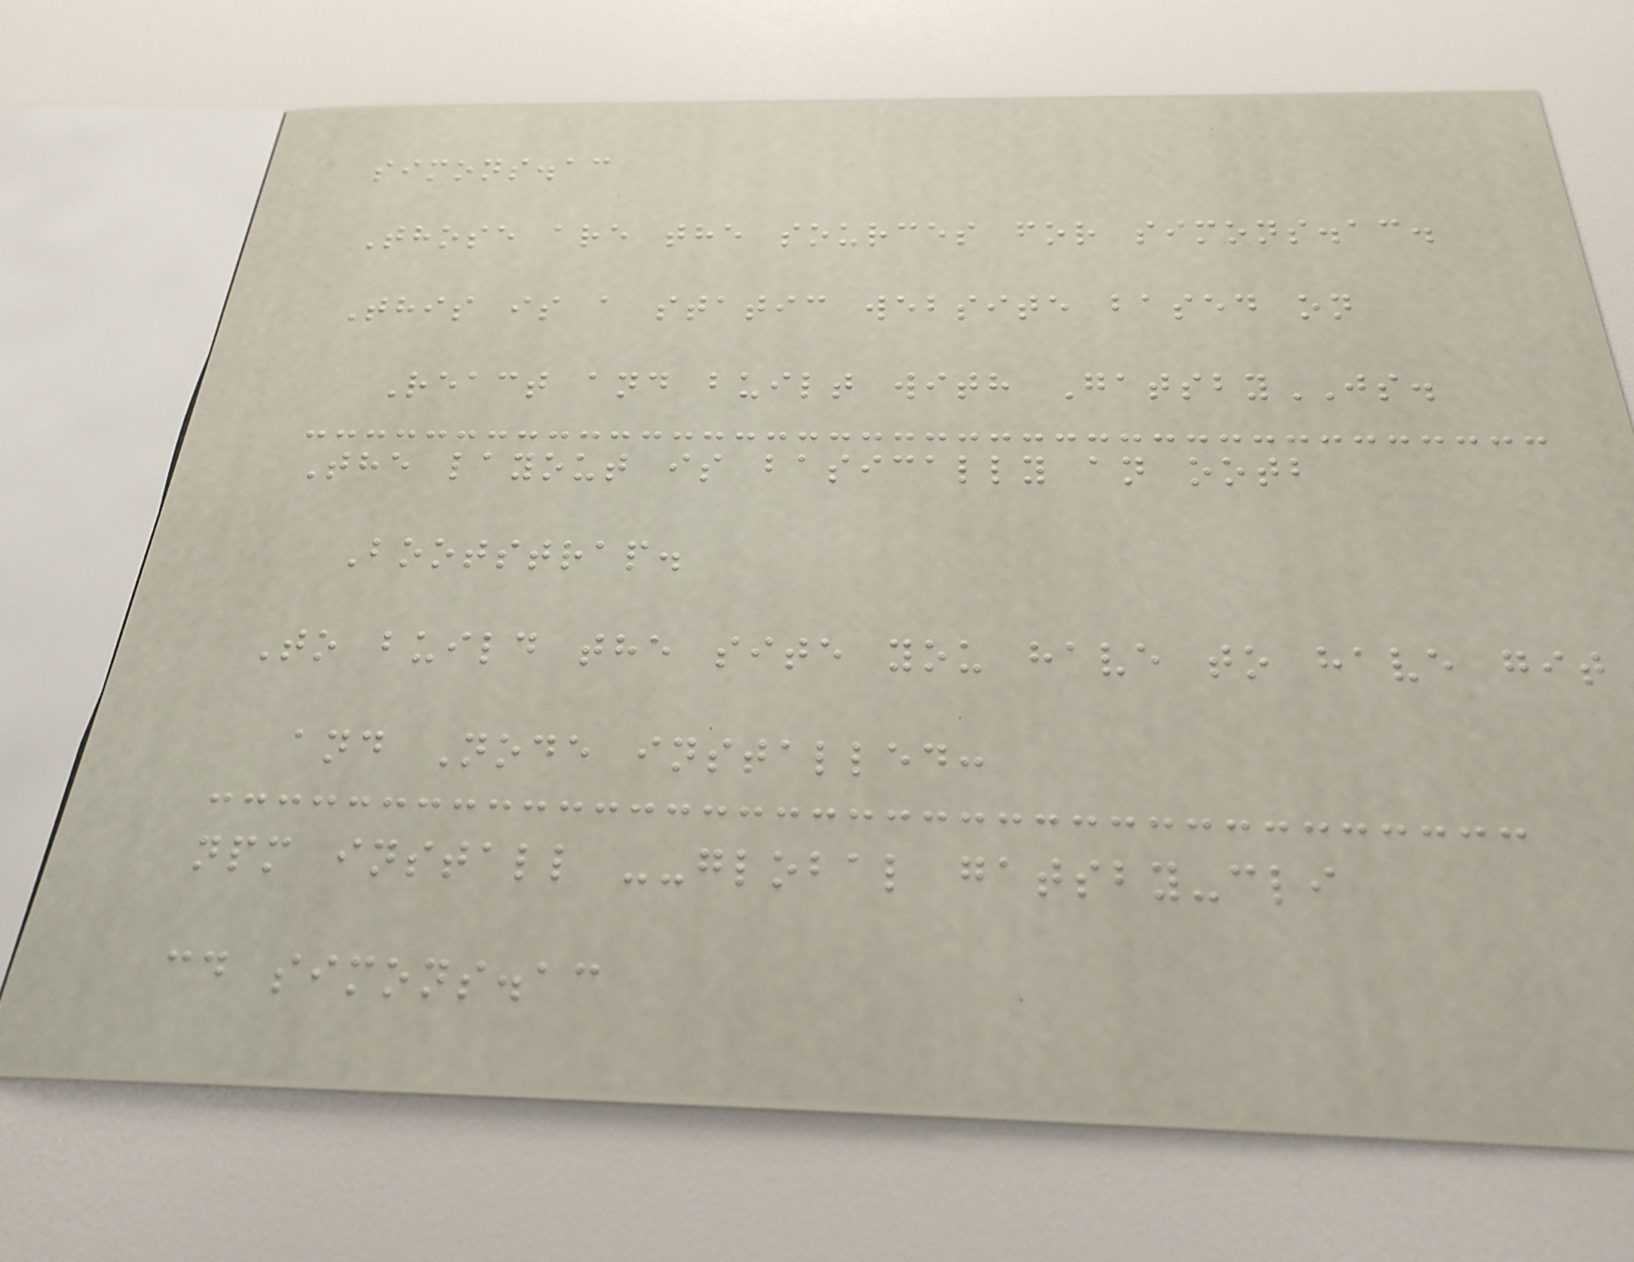simons.ac
Those are the sources for simons.ac.
This is a static website based on
React and built with GatsbyJS.
The layout is basically an ootb
Bootstrap.
To build the site you have to have git
and Node installed:
npm install --global gatsby-cli
cd simons.ac
